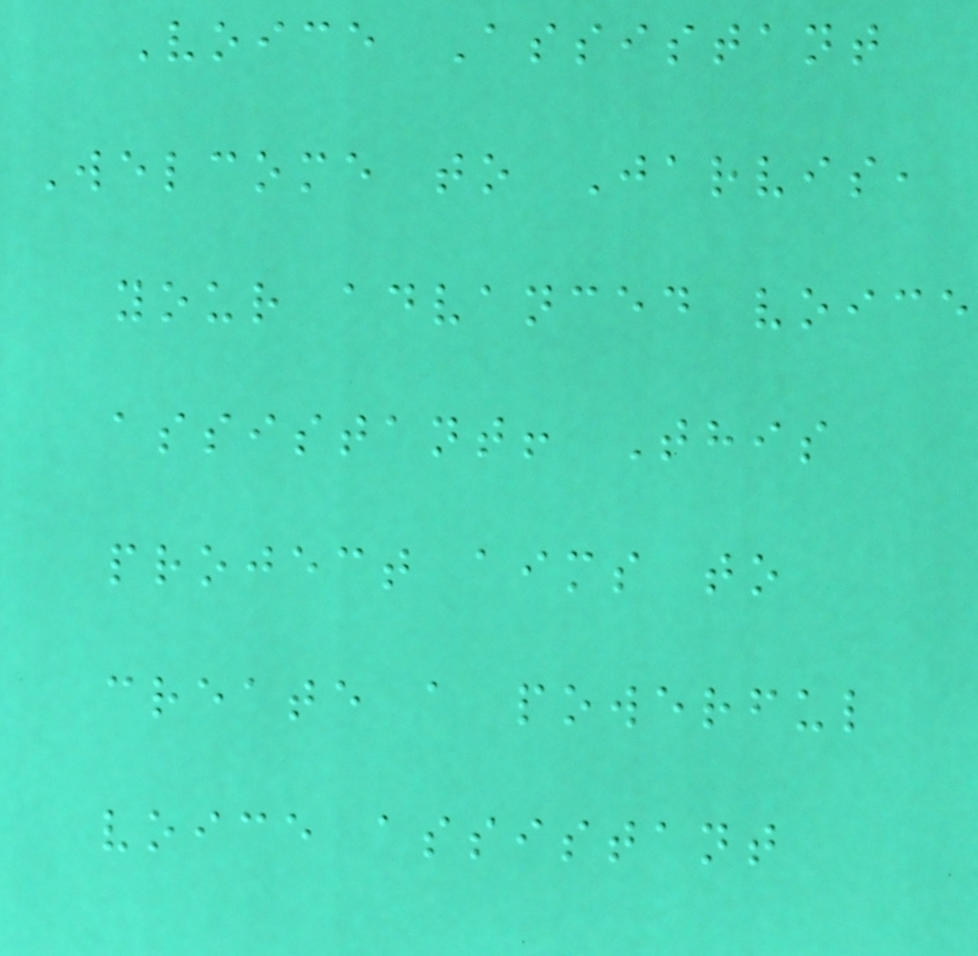Voice Assistant
Welcome to Jarvis,
your advanced voice
assistant! This
project aims to
create a powerful
voice assistant
